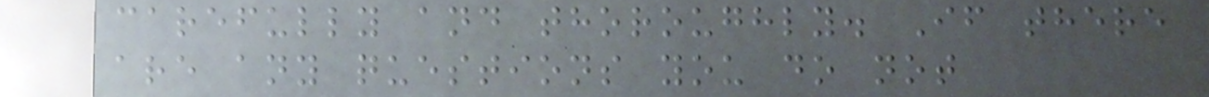carefully and thoroughly. If there
are any questions you do not
